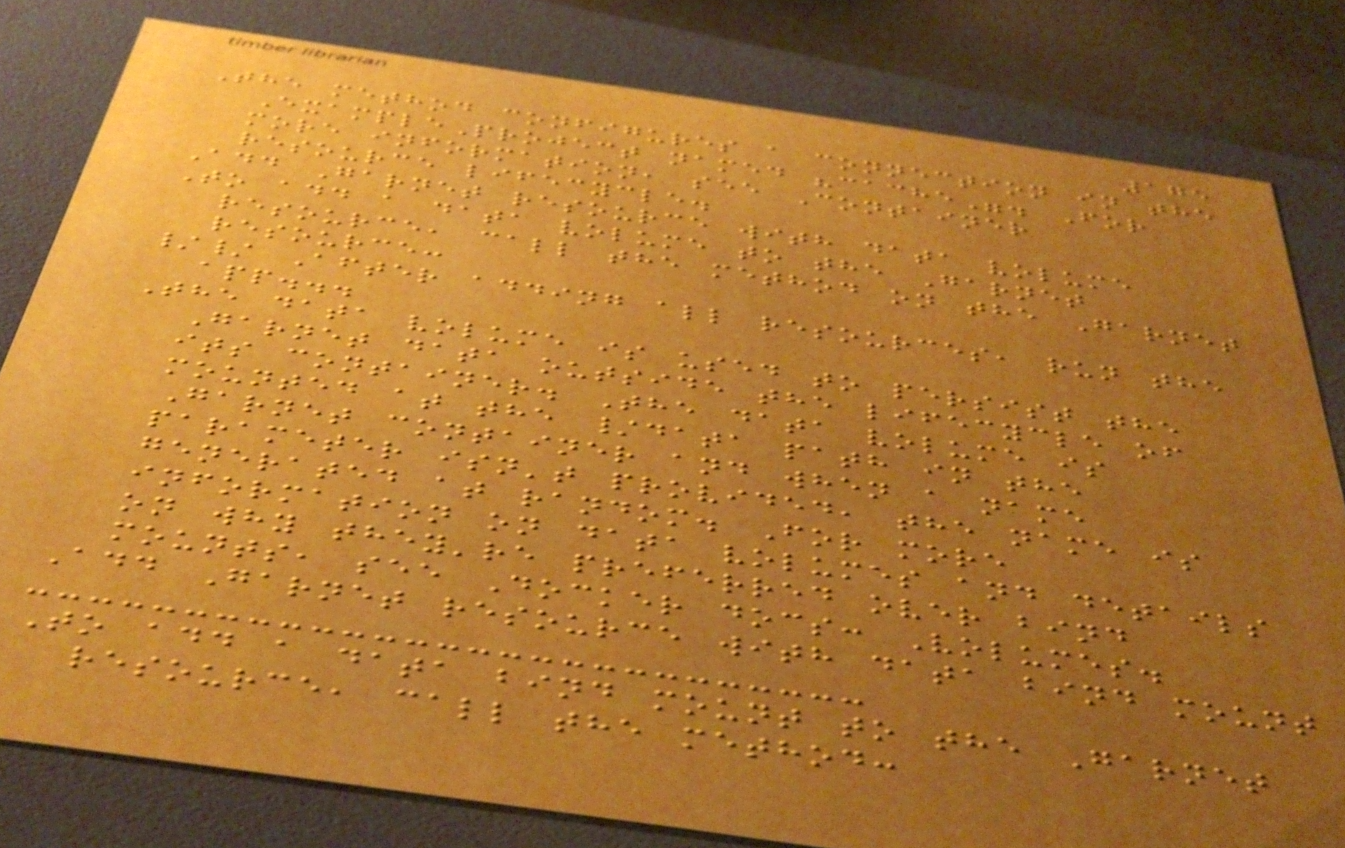175
The method configures a connection in the
ExampleProject named "cache". For
more information, see Container
resource lifecycle.
Add Garnet resource with data volume
To add a data volume to the Garnet
resource, call the method on the Garnet
resource:
// After adding all resources, run the
app...
The data volume is used to persist the
Garnet data outside the lifecycle of
its container. The data volume is
mounted at the /data path in the
Garnet container and when a name
parameter isn't provided, the name is
generated at random. For more
information on data volumes and details
on why they're preferred over bind
mounts, see Docker docs: Volumes.
Add Garnet resource with data bind mount
To add a data bind mount to the Garnet
resource, call the method:
